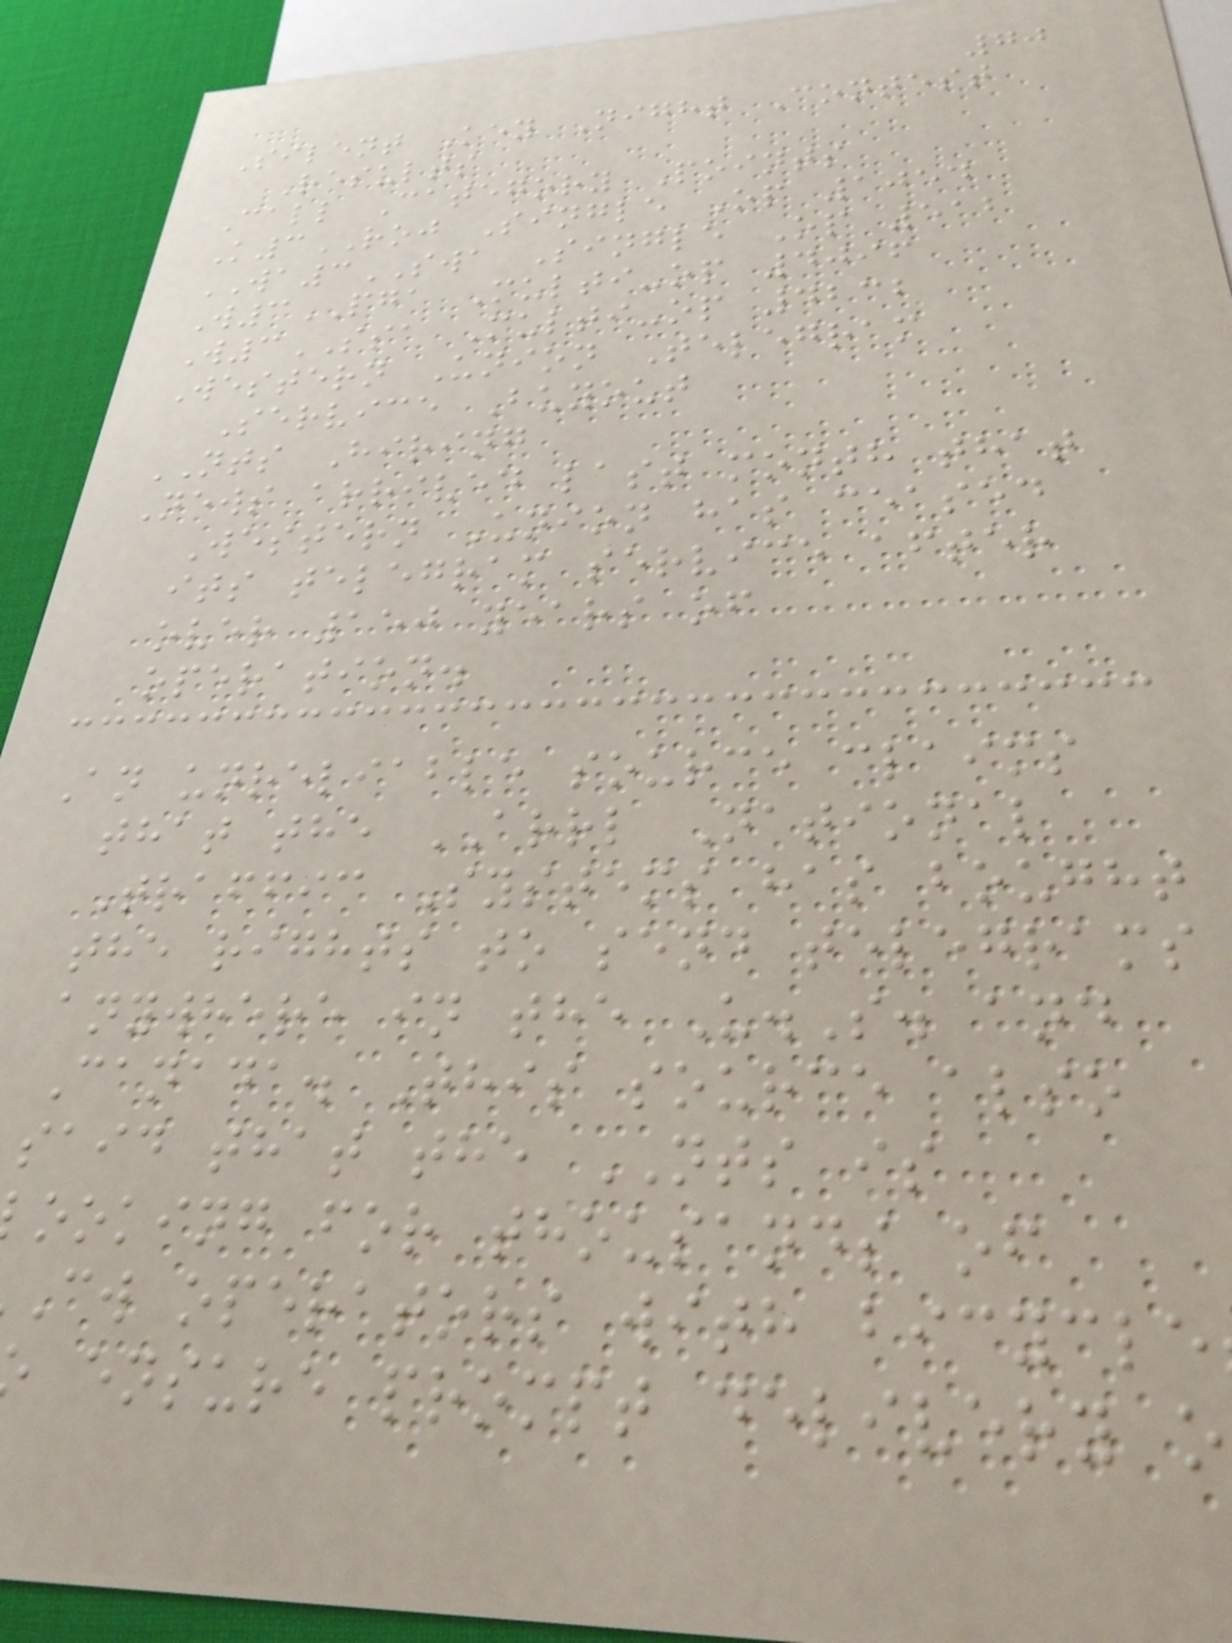70
Silent Key Night Contest
Results
Call Category Points
K3ROJ Single Op 1054
WA3SWA Single Op 512
W3PGA Multi-op 4096
W3SSA Multi-op 4232
Western Union Telegram
Service Buyout
NTS Hiring
News arrived last month that
Western Union has ceased
its telegram service after
over 150 years of
operation.
An unreliable source claims
that the ARRL National
Traffic Systems has bought
the rights to send telegrams
anywhere in the U.S. and
Canada. This source also
said that the NTS is
ooking for thousands of
cw operators with bicycle
ensure prompt delivery o
